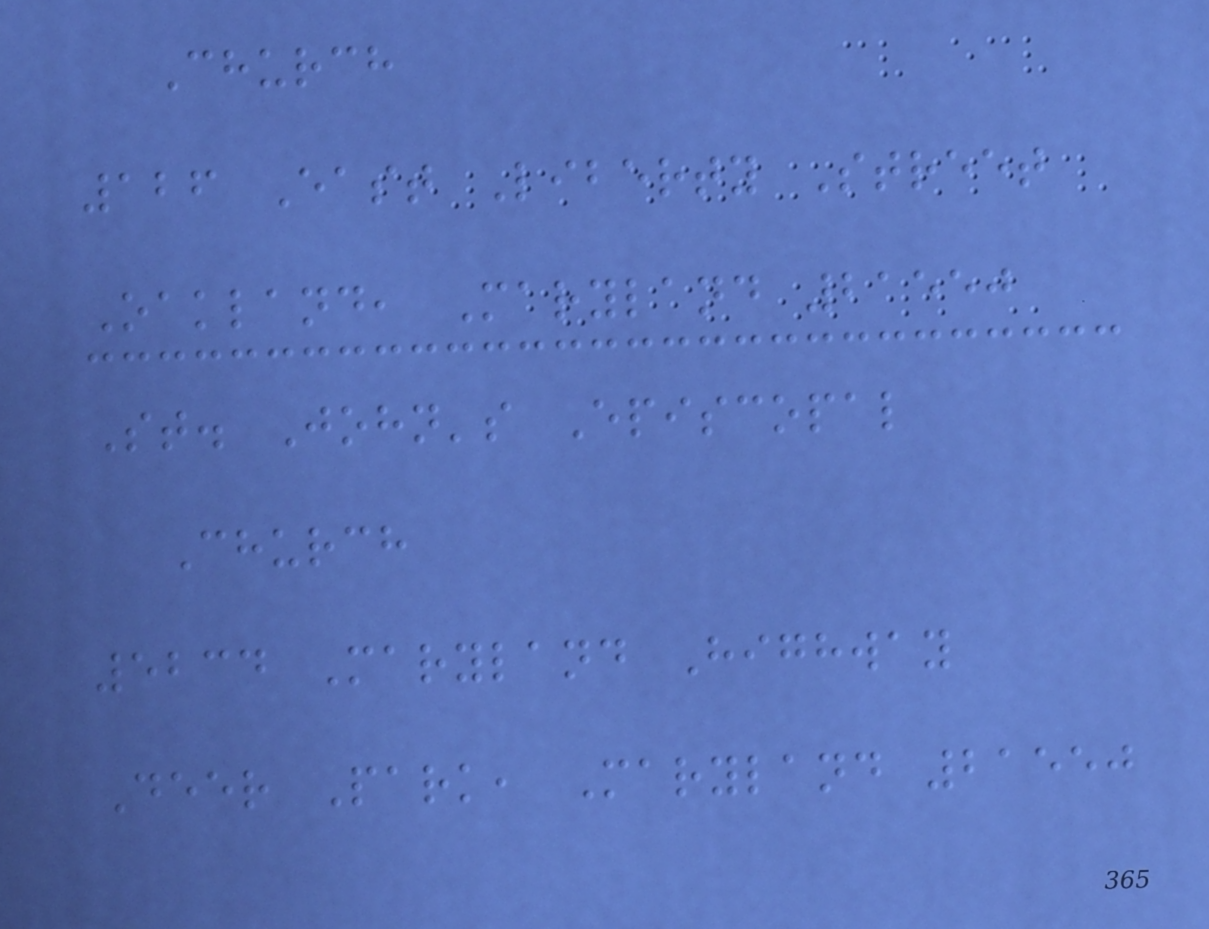Church
126 East Liberty Street
Oakland, Maryland 21550
St. John's Episcopal
Church
5234 Maryland Highway
Deer Park, Maryland 21550
